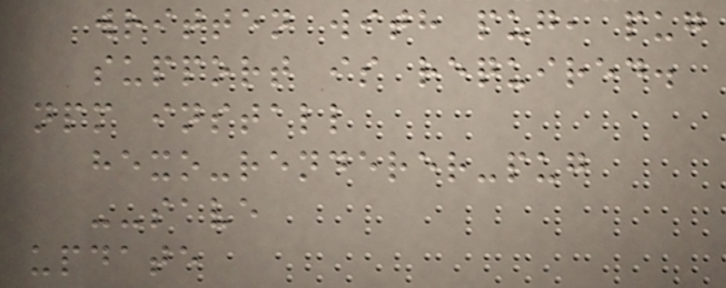written with pug, pug
support is required.
npm install
hexo-renderer-pug
--save
update
